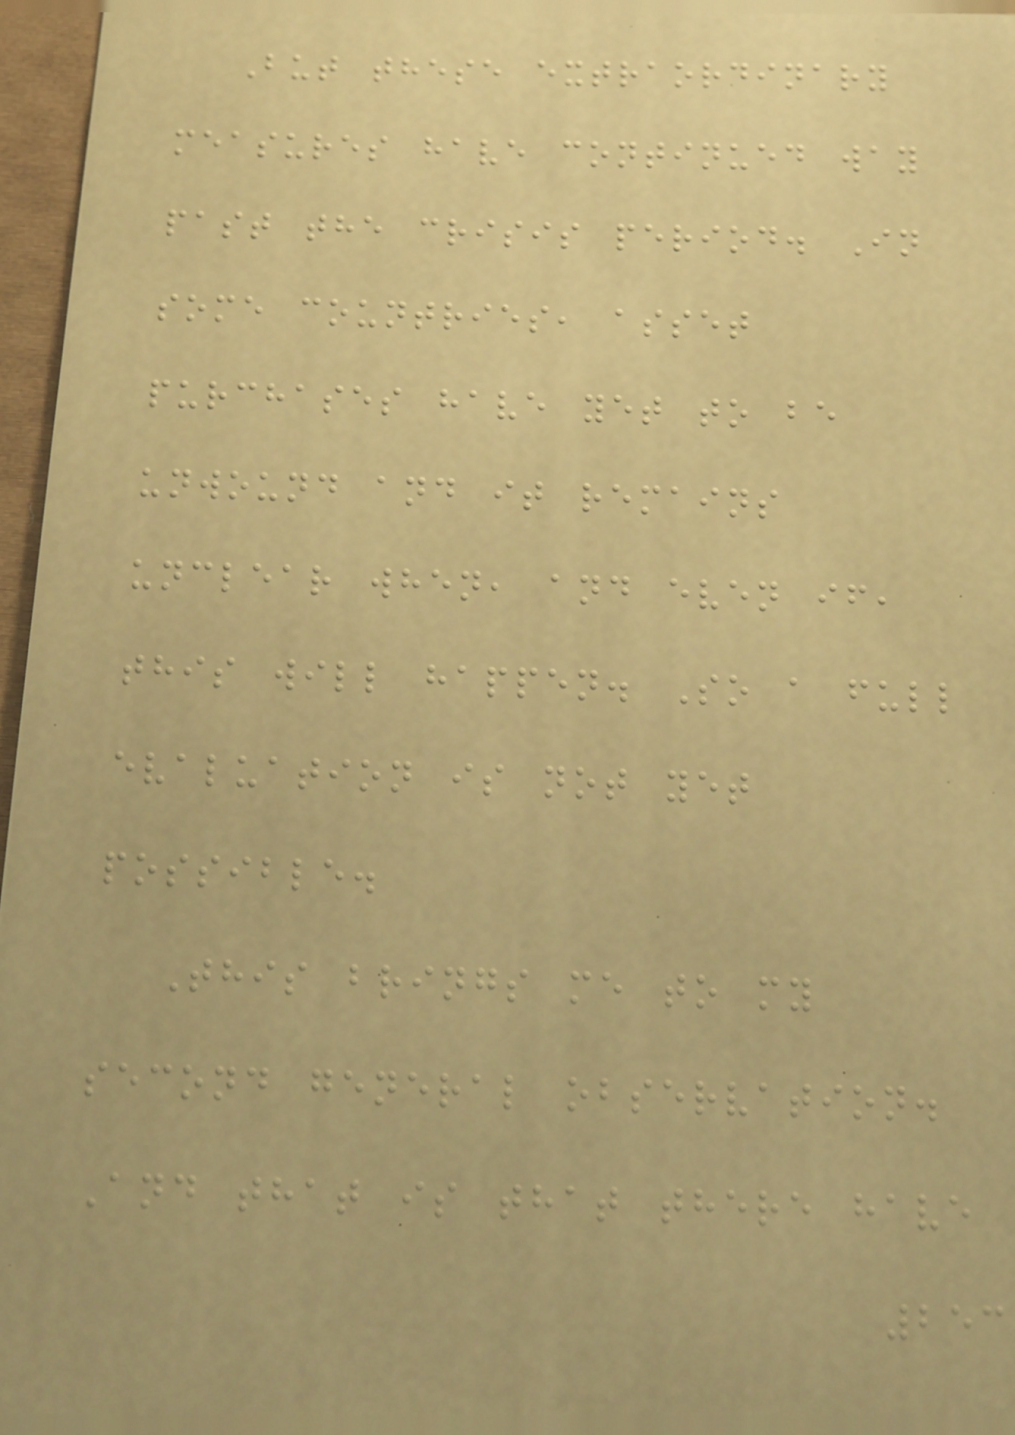But these extraordinary
measures have continued way
past the crisis period. In
some countries, asset
purchases have yet to be
unwound and it remains
unclear when, and even if,
this will happen. So a full
evaluation is not yet
possible.
This brings me to my
second general observation.
And that is that there have
253
